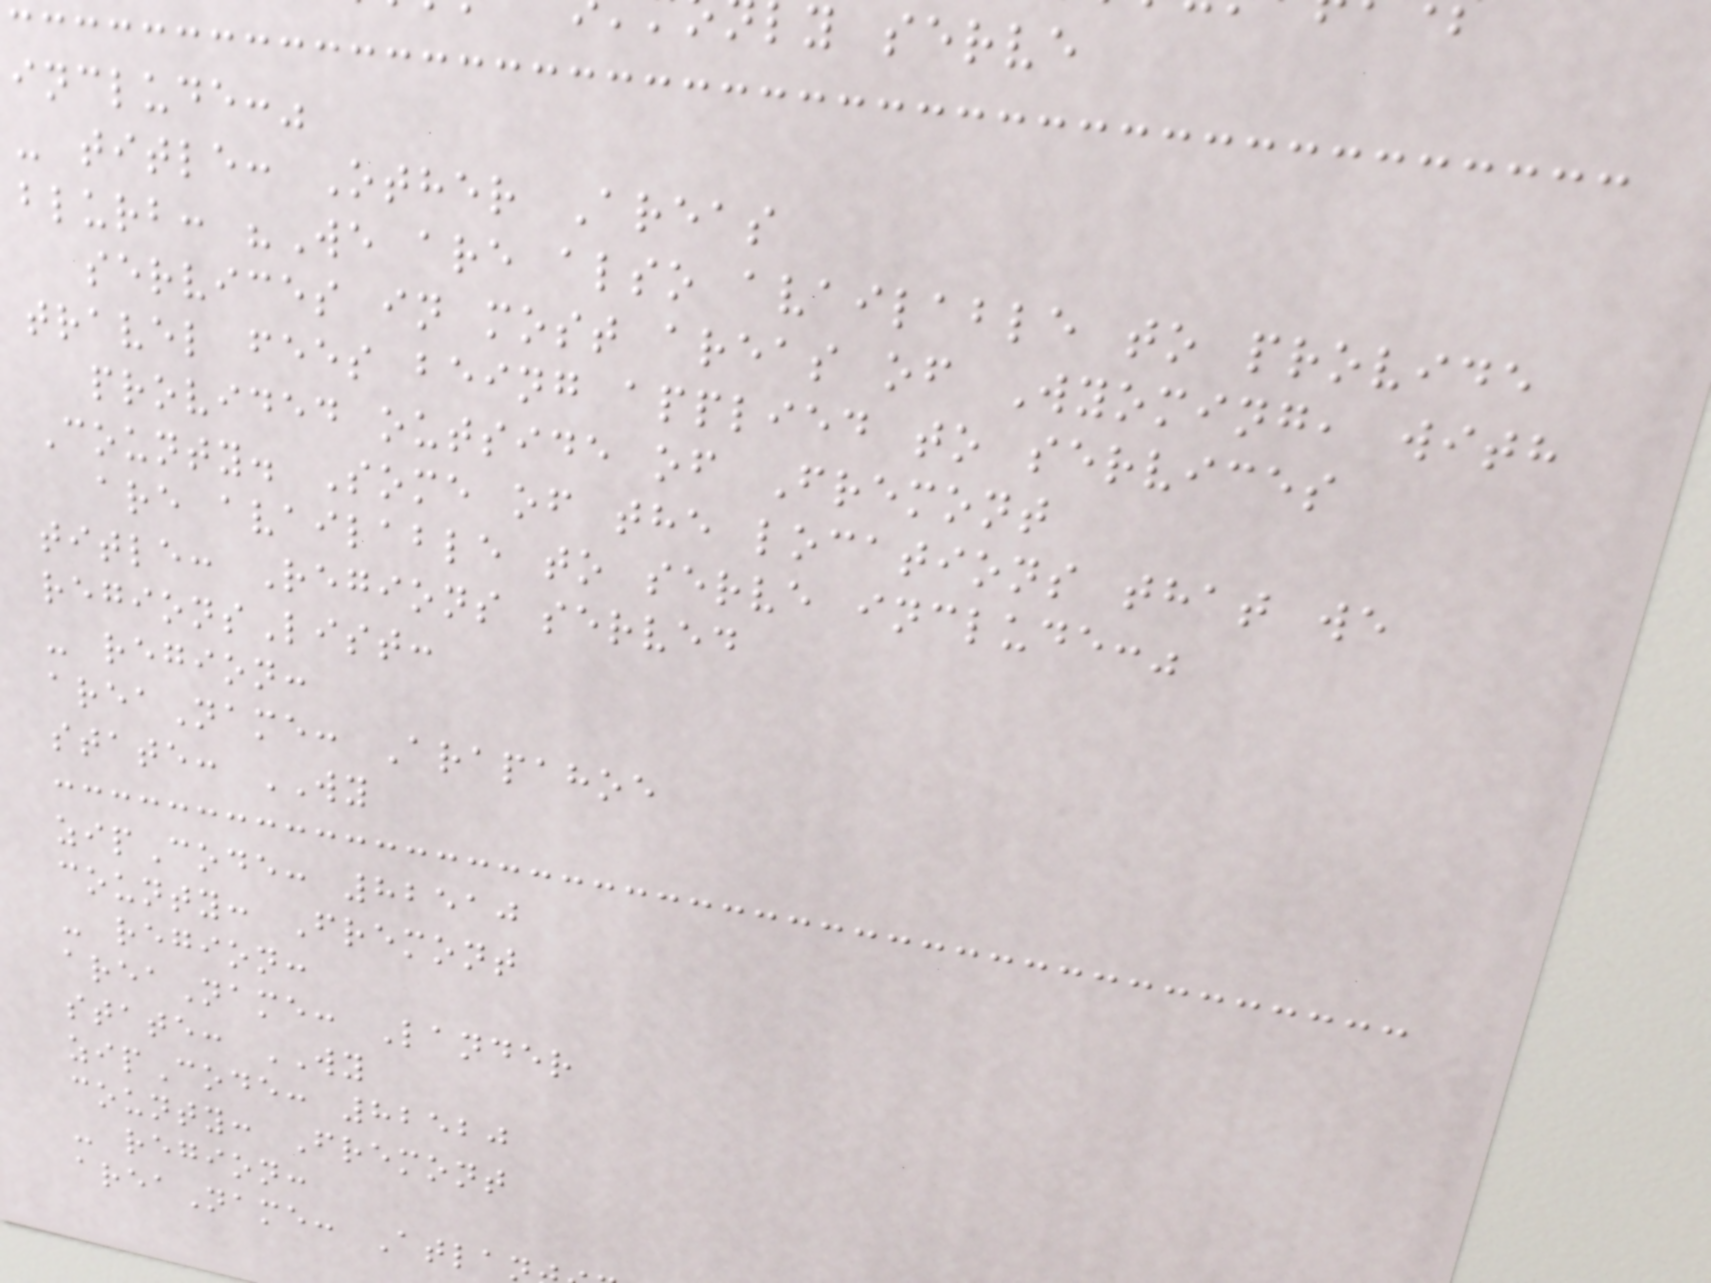y serve
include:"
- title: Other Areas
blurb: "We are also available to provide
services in most areas of Wyoming, with
travel fees being applied to services
provided outside of Fremont
County. Some of the locations that we
are available to serve include:"
title: Regions served
regionsList:
- region:
areaName: Arapahoe
state: WY
zipCode: 82510
county: Fremont
- region:
areaName: Lander
state: WY
zipCode: 82520
county: Fremont
- region:
areaName: Atla
